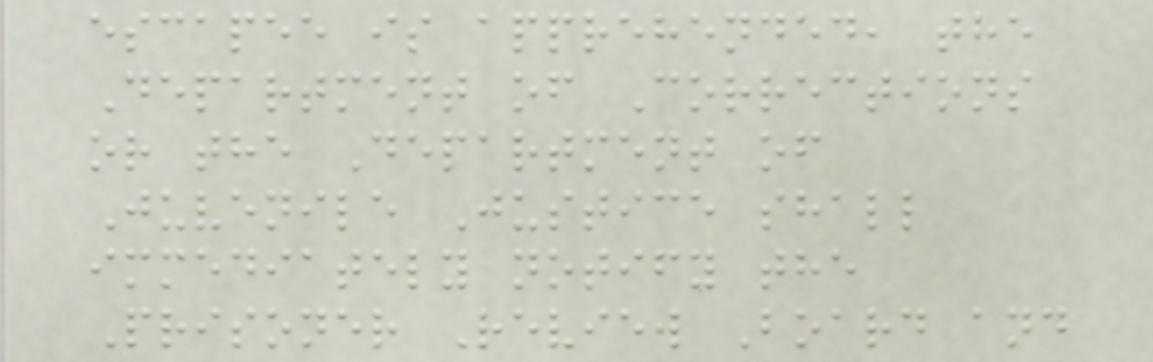escapee is apprehended, the
Department of Corrections
or the Department of
Juvenile Justice shall
immediately notify the
Prisoner Review Board and
